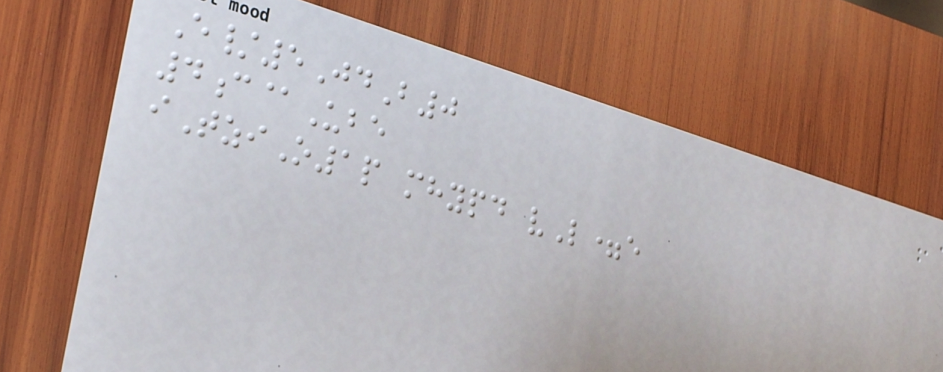E/5JdB0
4c@Ube
iTziO1p mhypd vL=e
